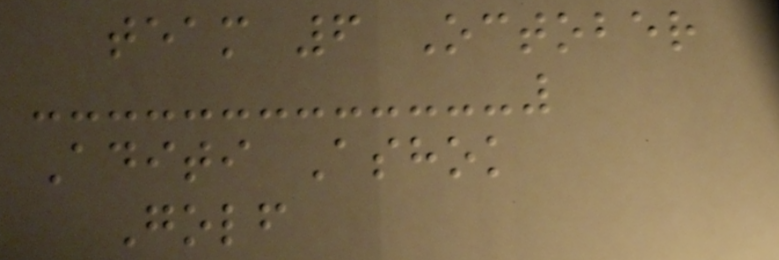team 6 October
Aditi Ashok
Golf
